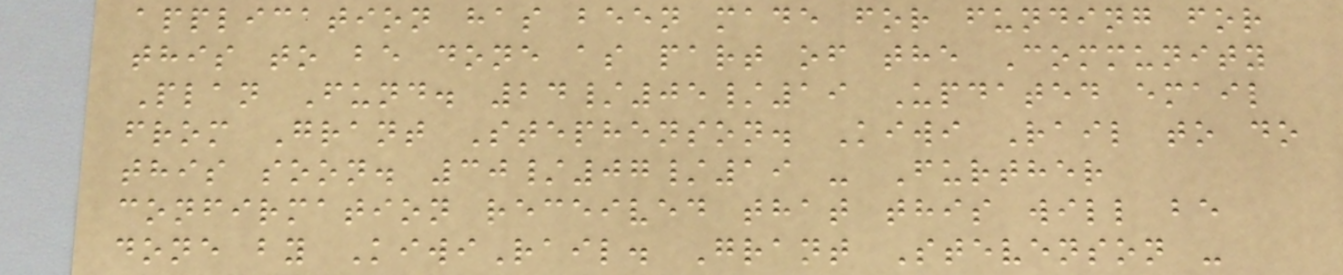application has been made for funding for
this to be done as part of the Community
Plan Fund. 24/05/19 Updated email
from Grant Stephenson. Kiwi Rail to do
this soon. 30/07/19 - Further
confirmation received that this will be
done by KiwiRail. Grant Stevenson -
